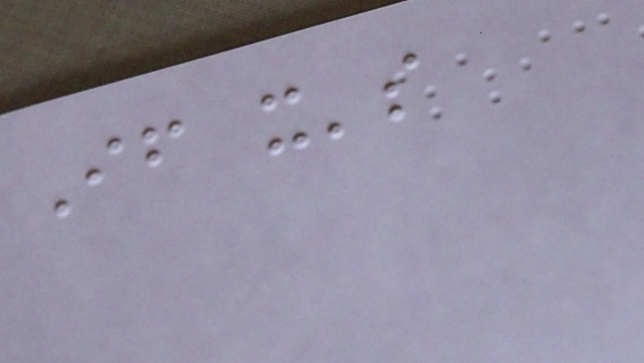If it's
